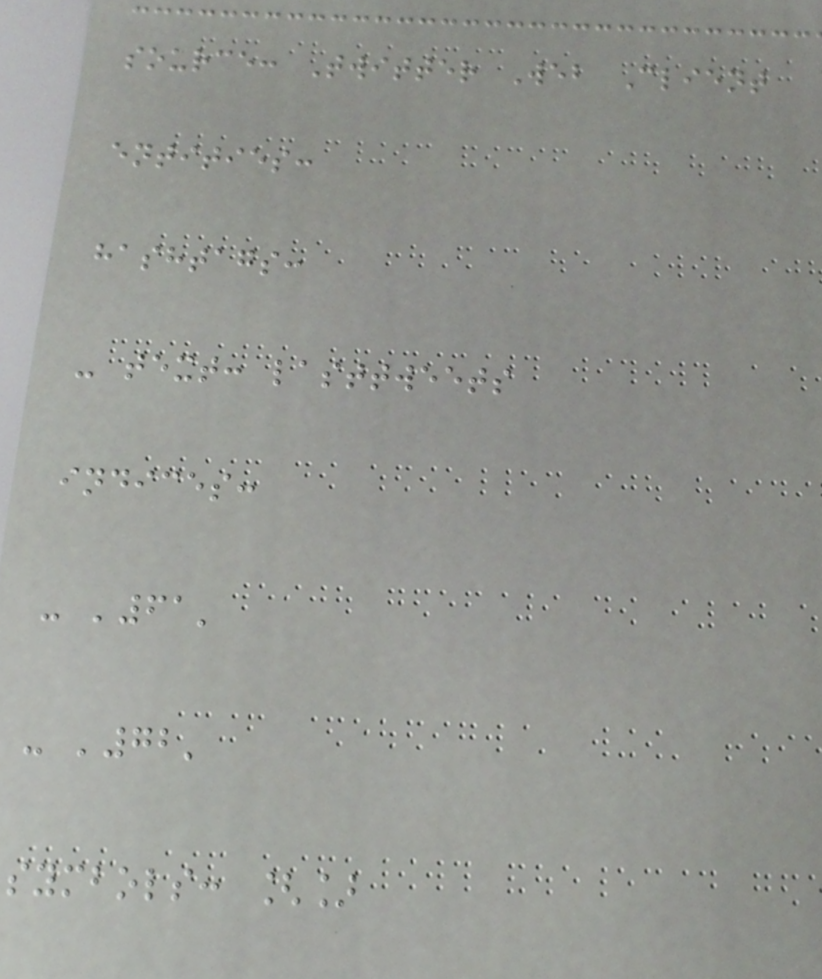source: Twitter Web Client
entities:
hashtags:
- text: lasttweets
indices:
- '61'
- '72'
symbols: []
